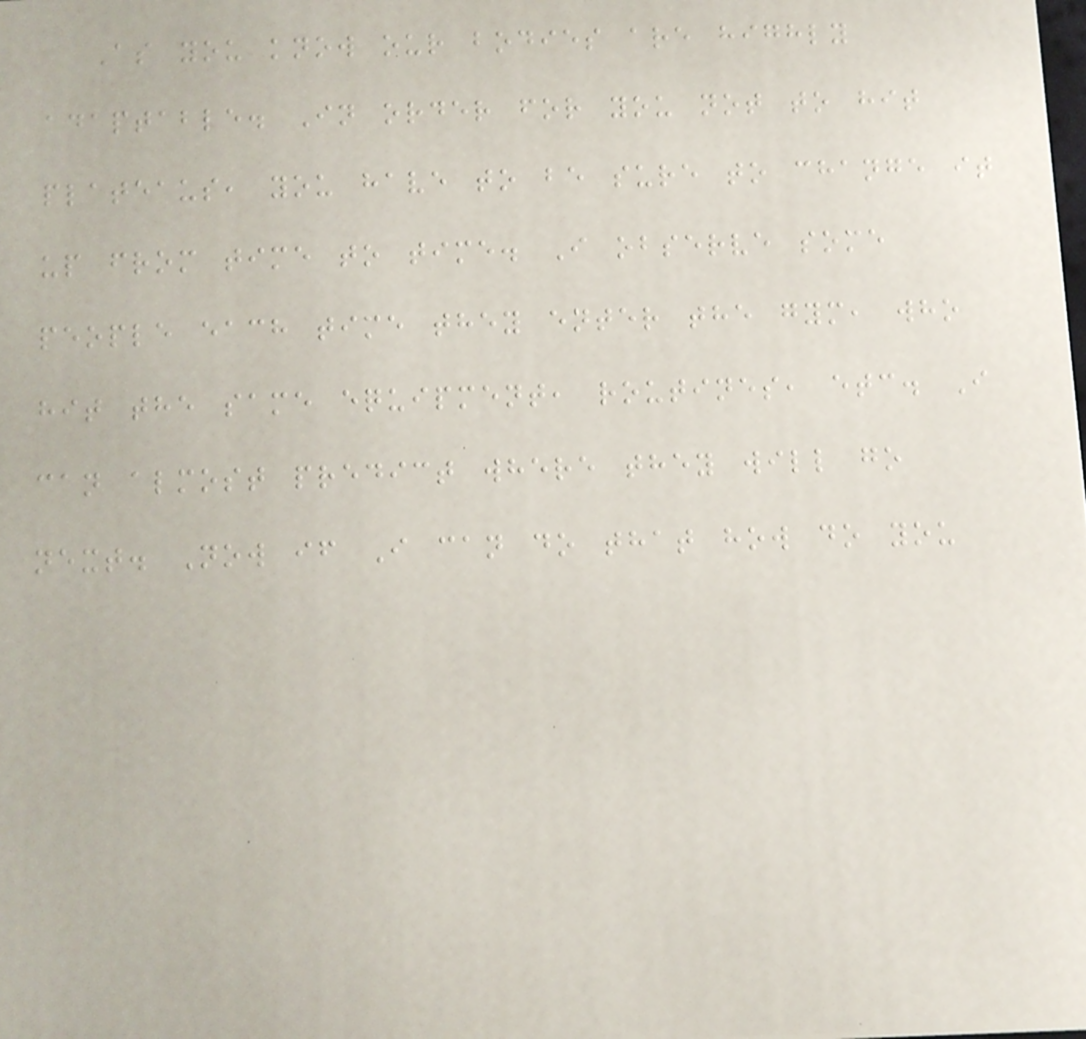As you know our bodies are highly
adaptable. In order for you not to hit
plateaus, you have to be sure to change it
up from time to time. I observe some
people each time they enter the gym, who
hit the same equipment, routines, etc. I
can almost predict where they will go
next. Now if I can do that how do you
